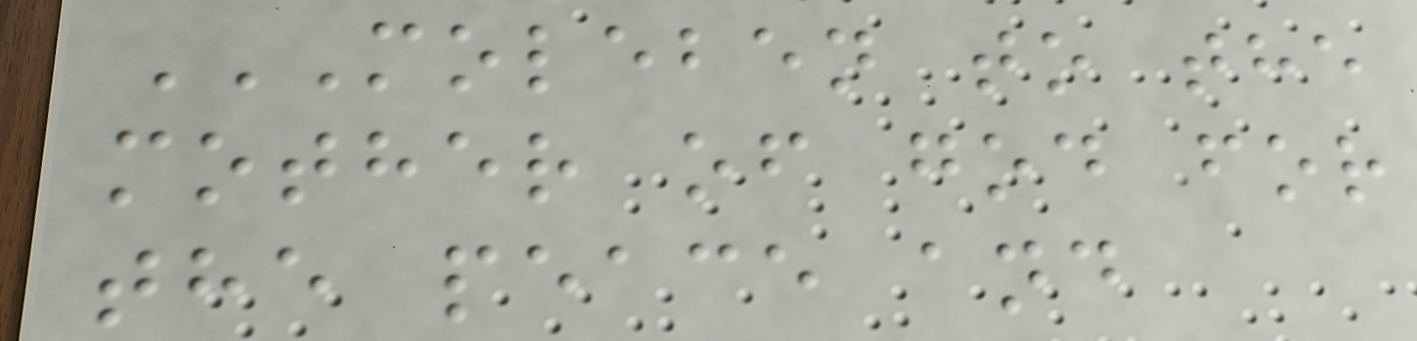MOLEBEN TO THE
MOTHER OF GOD FOR
THE PEACE AND
